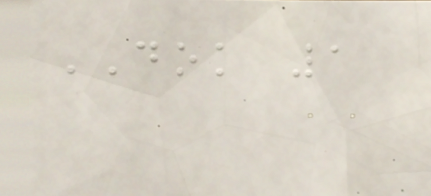DOK 1
